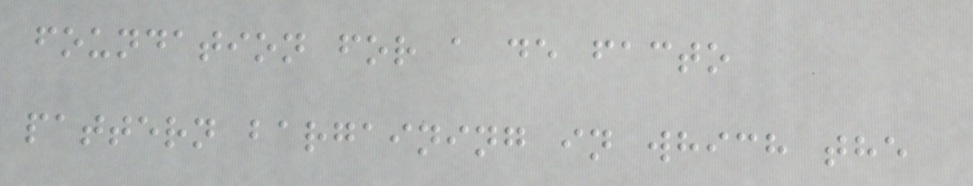foundation for a de facto
pattern bargaining in which the
